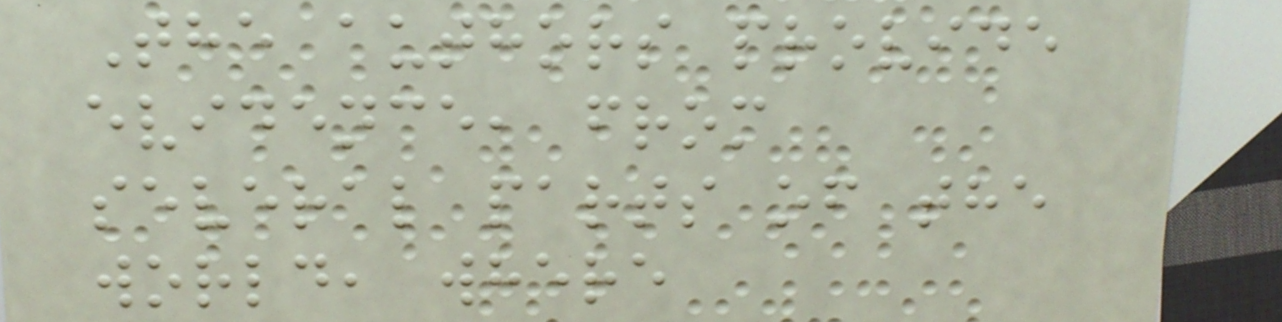The authors provide
evidence, from
several parts of the
world, where
